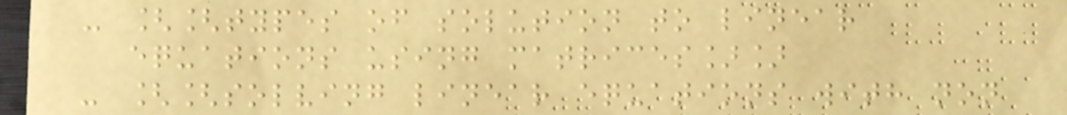- [[types of solution to linear
equations using matrices]]
- [[solving linear equations with non
